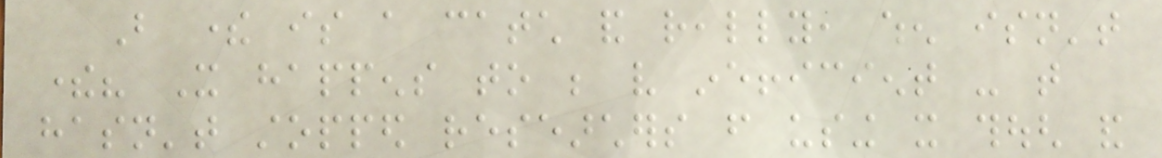But there is a catch and really, when isn't
there? It happens to be very inefficient - that
hasn't stopped researchers from using it though and
